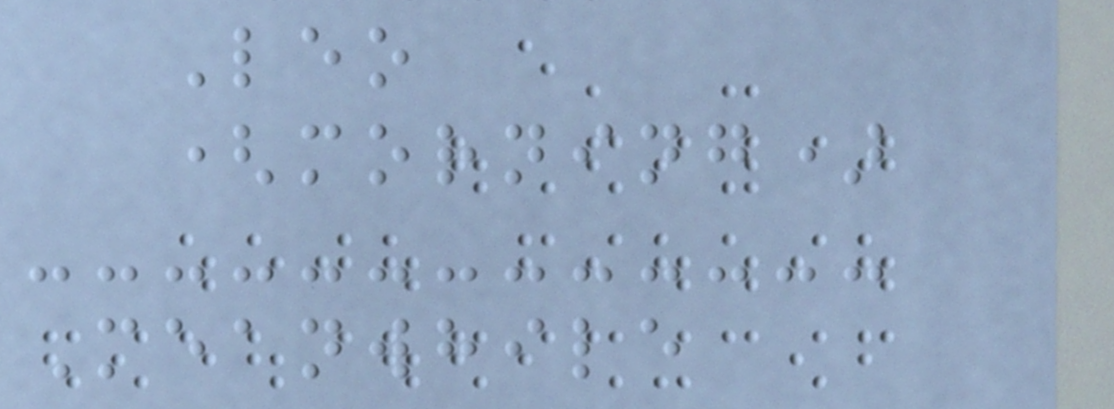Leo
(morning)
Meanwhile
